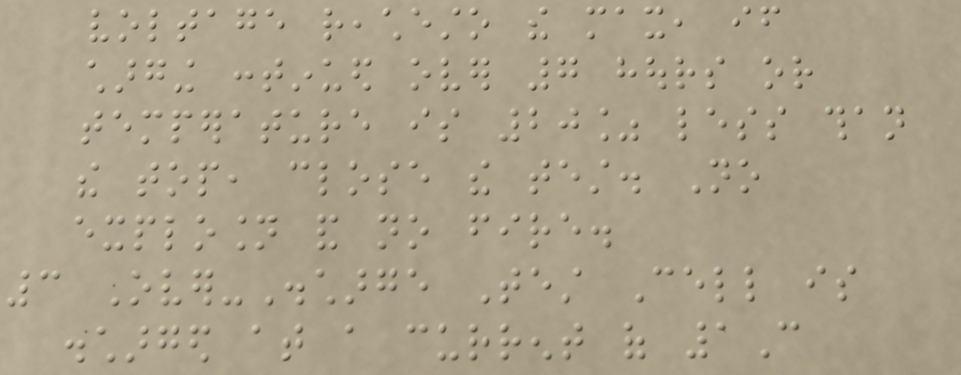voltage reachesto the max, if
charging continued over 7 hours or
temperature is 20% less than
the top, close the test. No
explosion and no fire.
3 Over-Discharge Test Cell is
discharged at a current of 1C
